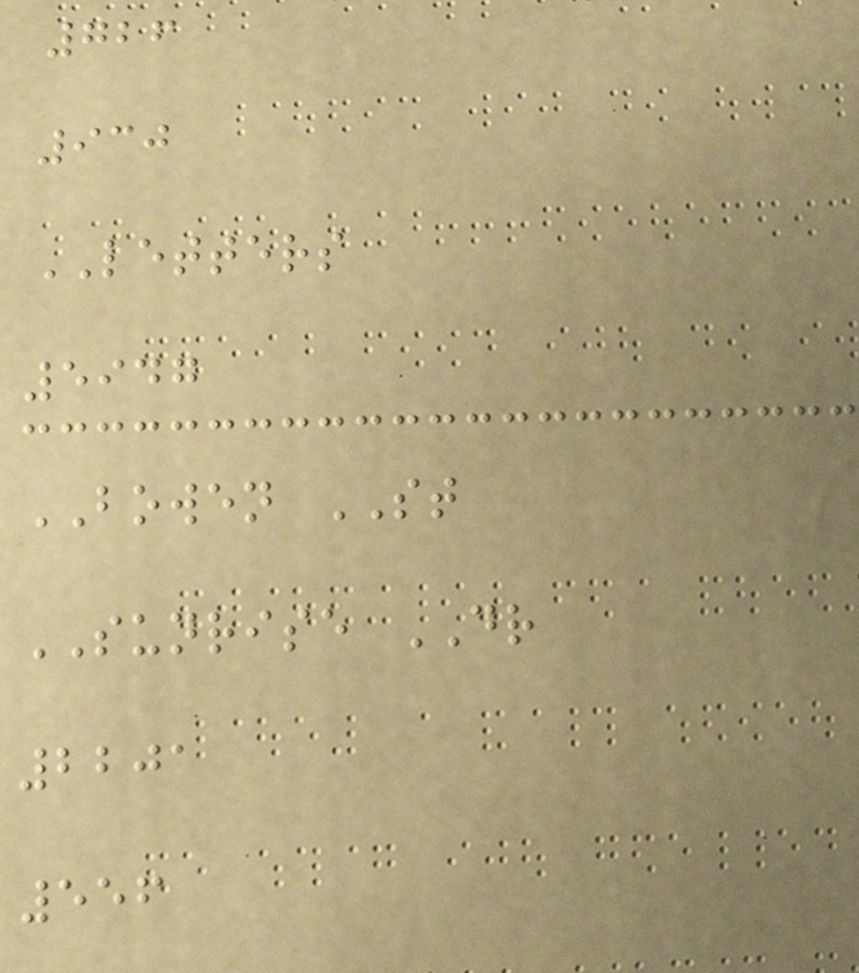726
930
LETTERS
5947
BOWEN ST
SUNRISE DR
2201
556
